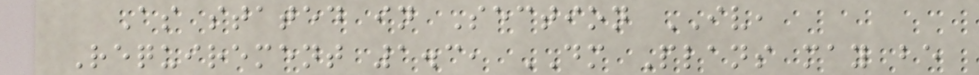As stated in Section IV,
Requirement 1.3, DM Plans may be
